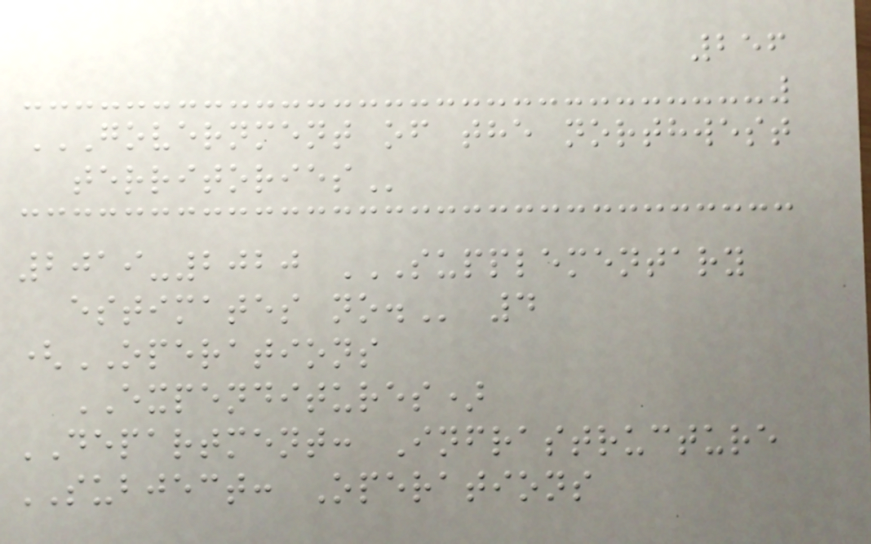256
GOVERNMENT OF THE NORTHWEST
TERRITORIES
2019-2020 SUPPLEMENTARY
ESTIMATES NO. 4
(OPERATIONS
EXPENDITURES)
DEPARTMENT: Infrastructure
SUBJECT: Operations
